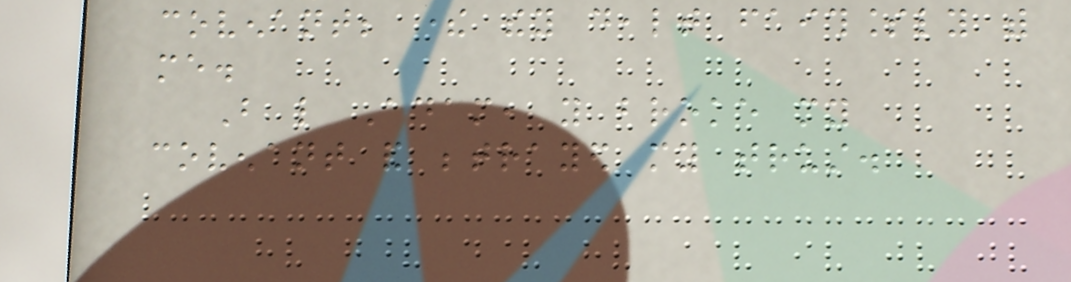covenant; there they dealt faithlessly with
me.
But like Adam, you broke my
covenant and betrayed my trust.
